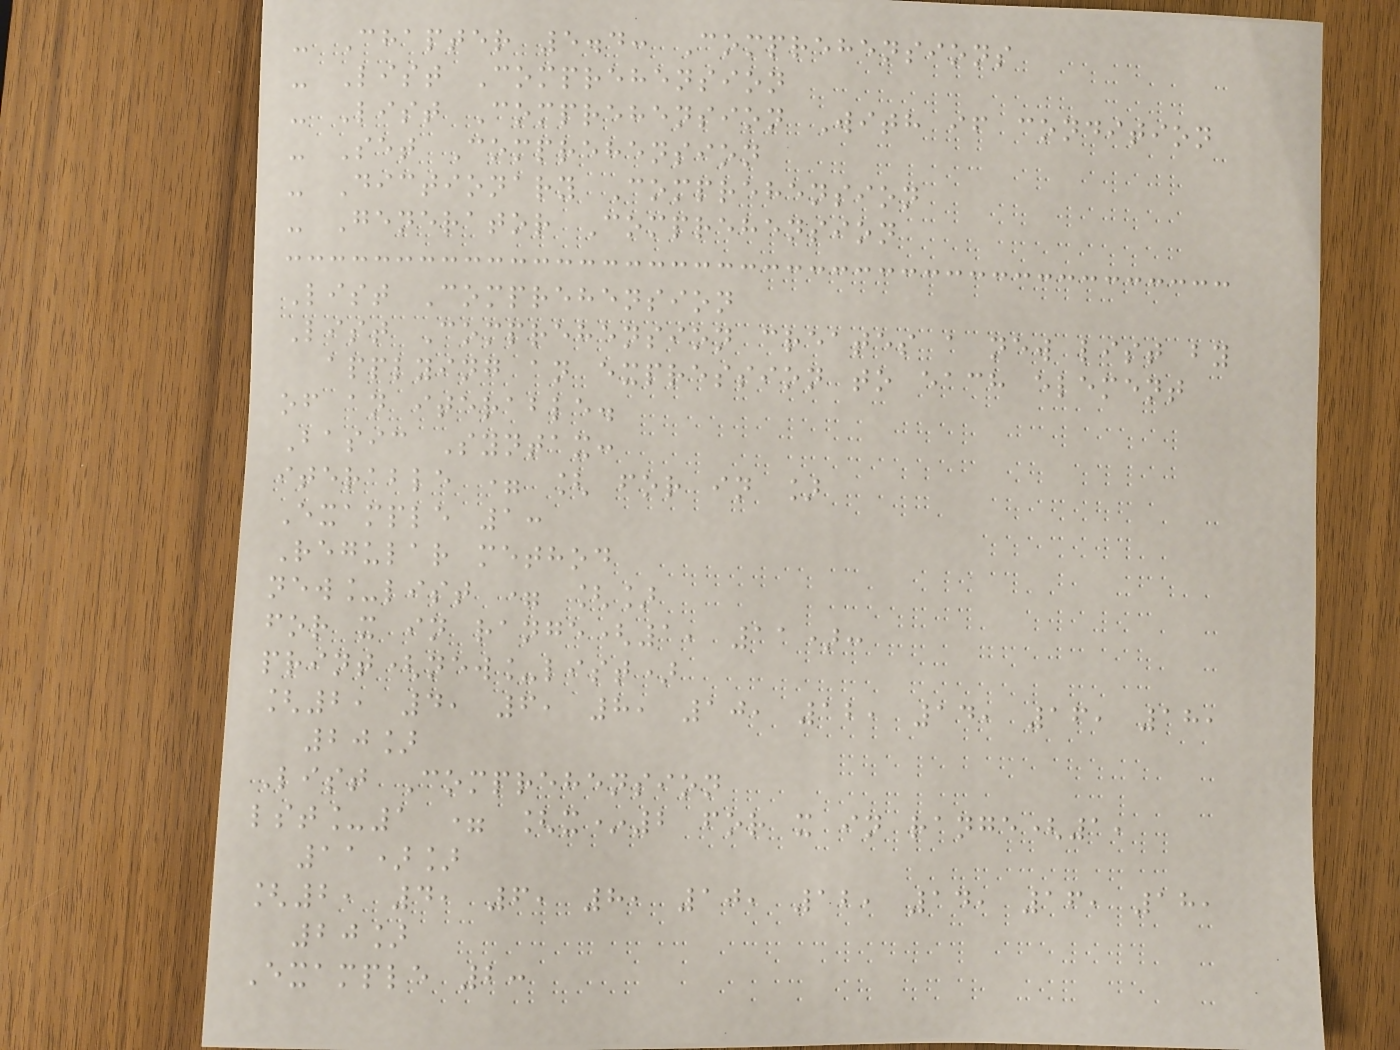- Chapter 5.4: Comprehensions
- List Comprehension
- List Comprehension With if condition
- Set Comprehension
- Dictionary Comprehension
- Generator Comprehension
List Comprehension
List Comprehension creates a new list by
applying an expression to each element
of an iterable.
Basic Syntax:
iterable = [ for in ]
Example 1:
Regular method
new_list = []
for x in range(1, 11):
print(new_list)
[2, 4, 6, 8, 10, 12, 14, 16, 18,
20]
List Comprehension
lst_1 = [x*2 for x in range(1,
11)]
[2, 4, 6, 8, 10, 12, 14, 16, 18,
20]
Example 2:
